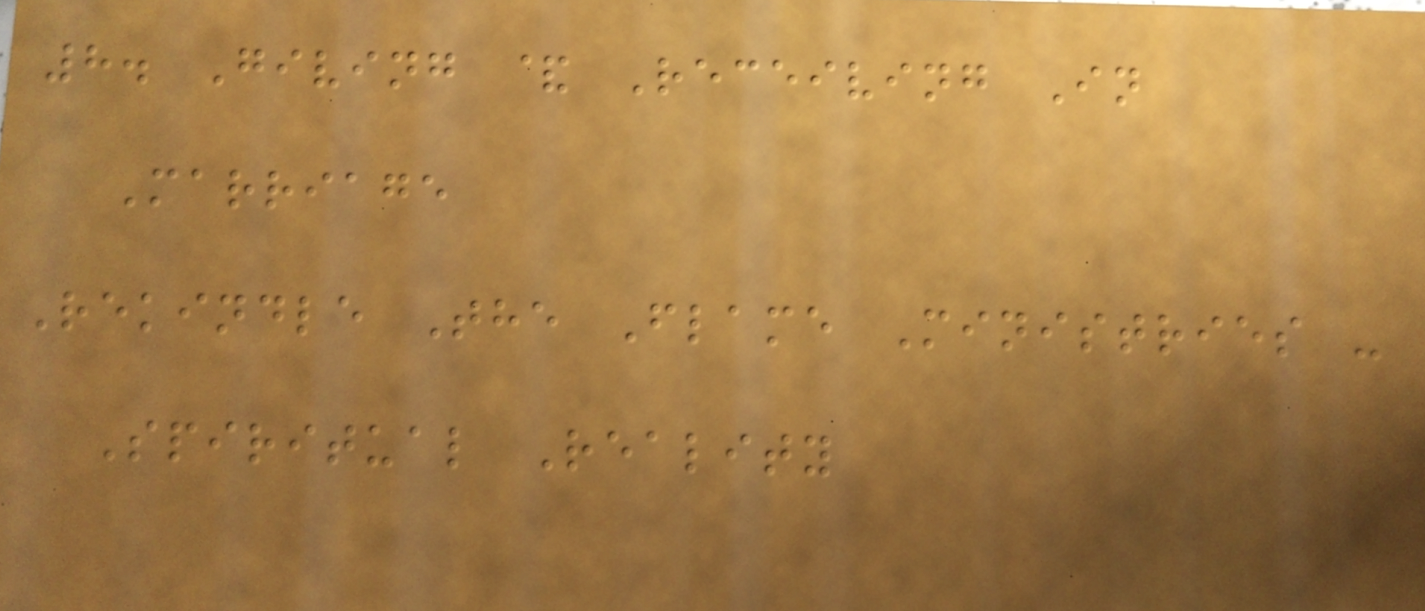8. Giving & Receiving In
Marriage
Rekindle The Flame Ministries -
Spiritual Reality
